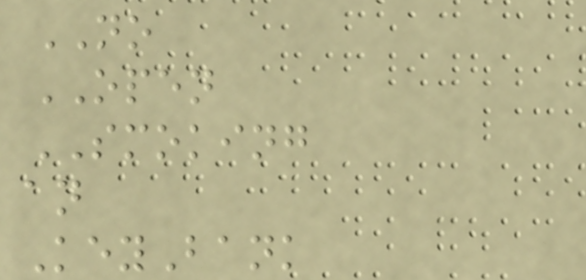NO
OPEN
SMOKING
an
KeyBank
